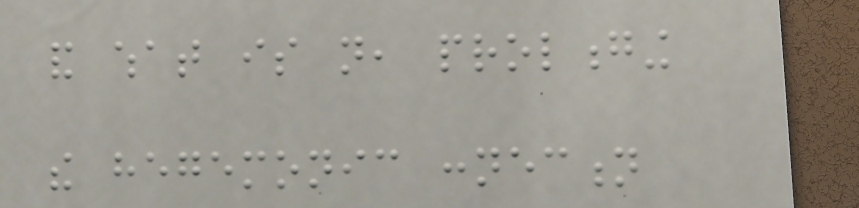and what is not, prolonging
the hegemonic connection
